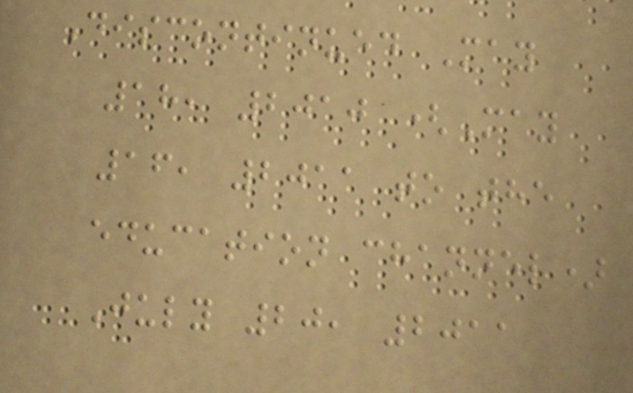Discontinued May
18, 2010 (May
16, 2011 to the
education channel)
July 20, 2011
